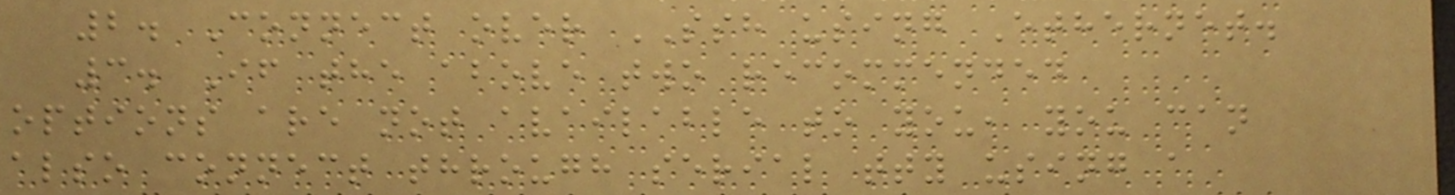2. Connect over SSH using Ethernet.
3. If the above two recommended
options are not available to you, you can
also connect through serial tty using a
